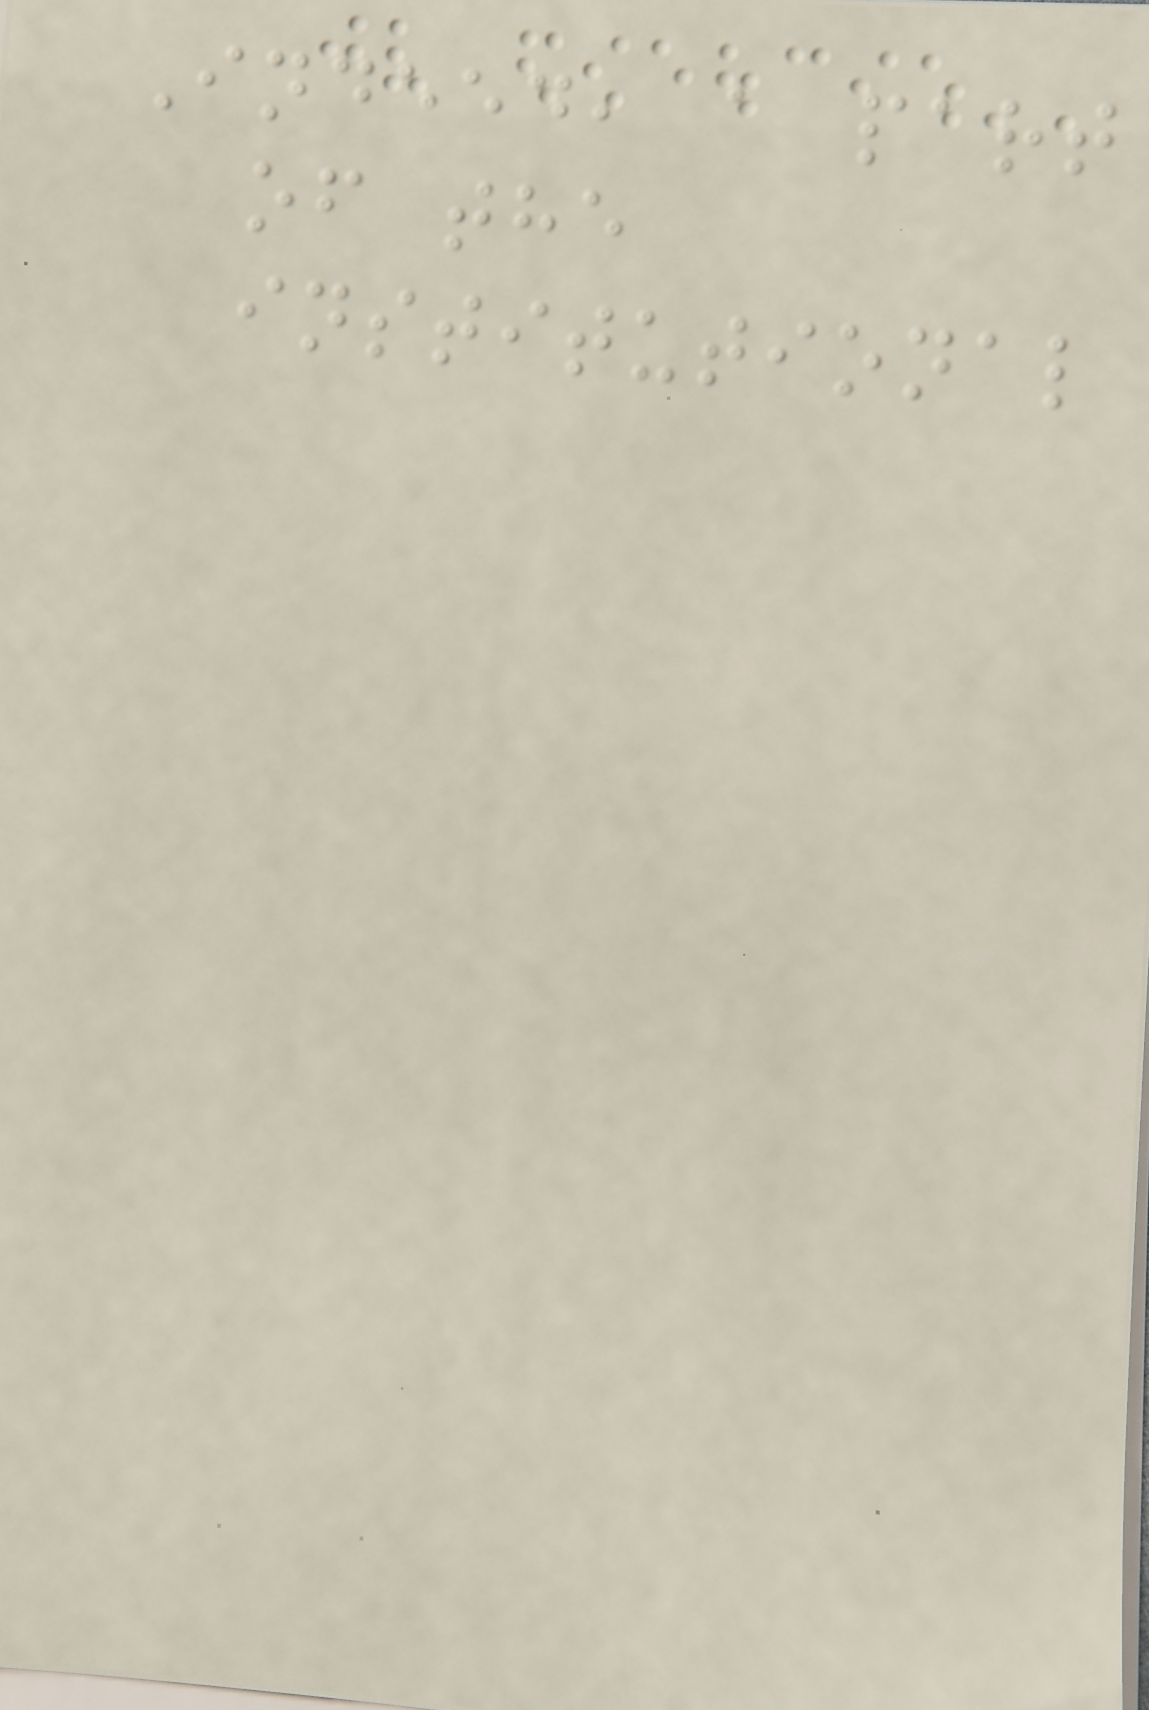Indeed, a part
of the
institutional
